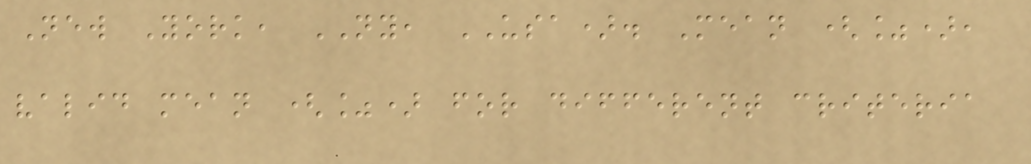New York, NY, USA). Mean (%),
valid mean (%) for different criteria
